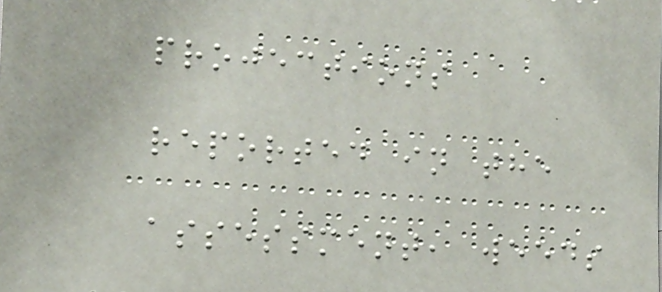projections
reported in the
assessment, weeds
